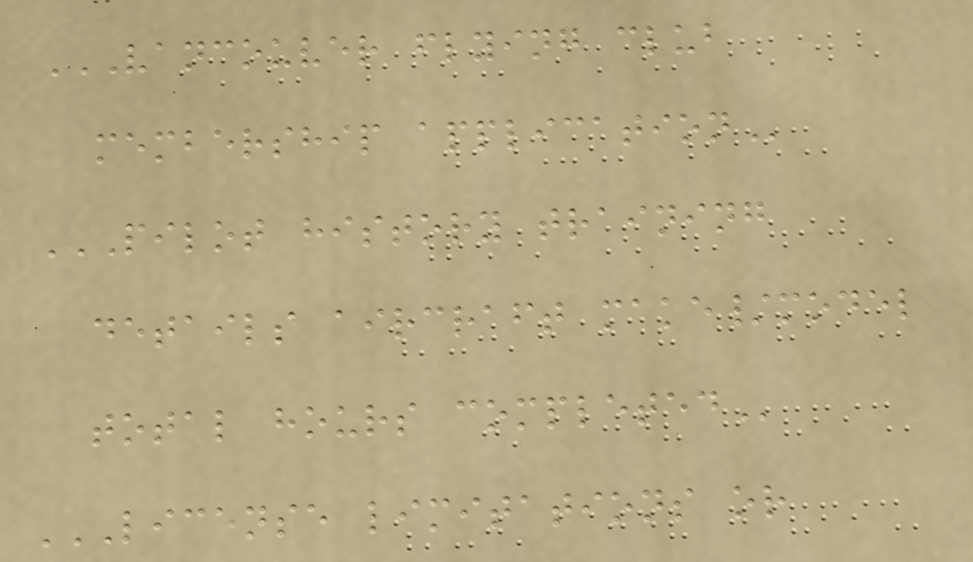VANCOUVER FLYING CLUB
MEMBERSHIP APPLICATION
PILOT HISTORY TRAINING
DETAILS AIRCRAFT MAKE/MODEL
TOTAL HOURS COMPLETED
LICENSE LIMITATIONS OR
